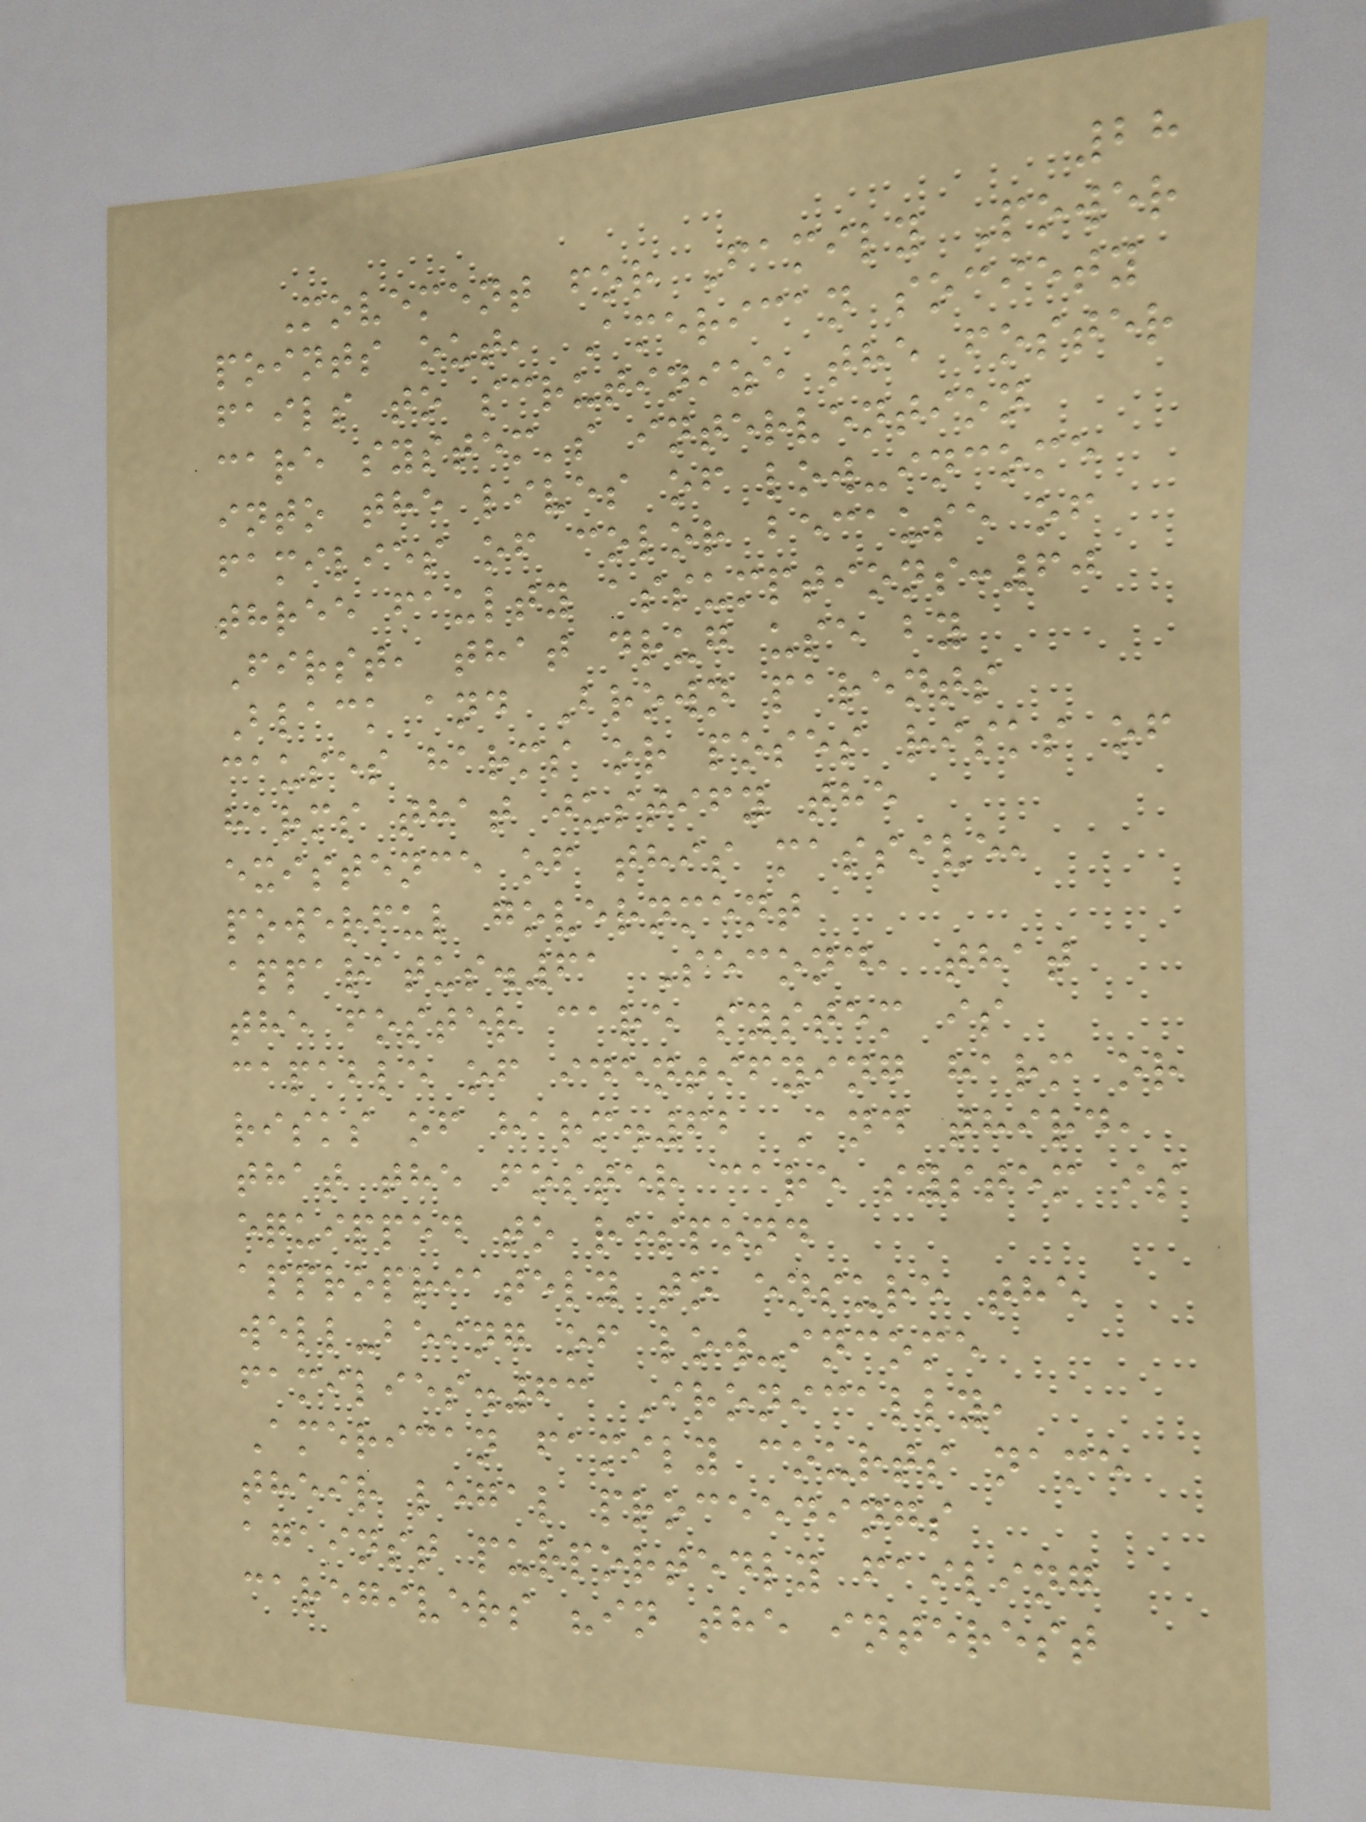28
Movement for Family Power
points out, American society
fails to scrutinize the foster
care system's intervention
into the lives of low-income
families of color because of
three faulty assumptions:60
First, that drug use by
Black and Brown parents
causes harms or poses risks of
harms that justify the
existence of this massive,
powerful government
apparatus.61 Second, that
the foster care system is
capable of identifying harm or
risks of harm.62 And third,
that the foster care system is
equipped to respond
appropriately to ensure the
well-being of low-income
families.63 Ironically,
American family courts name
their legal proceedings
against purportedly failing
caregivers "in the interest
